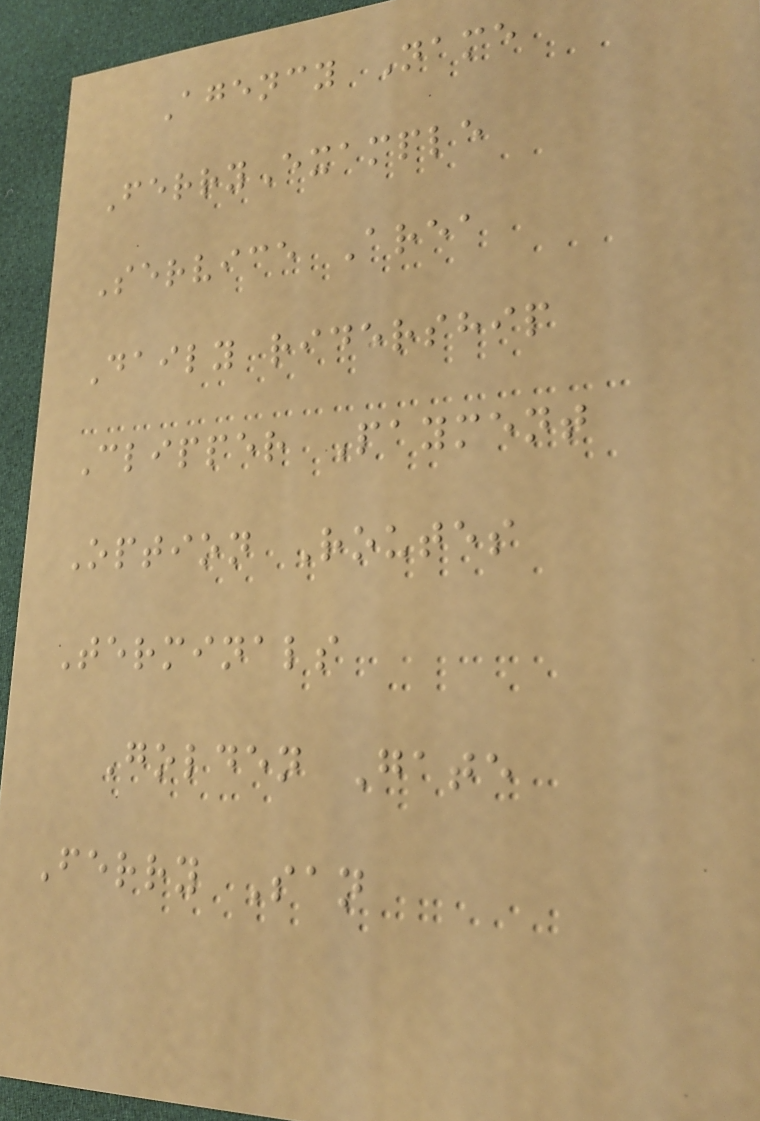Agency Name
FerryExample
Service Area
Daily ridership
Clipper Payment
Option Routes
Terminals
Golden Gate
Ferry San
